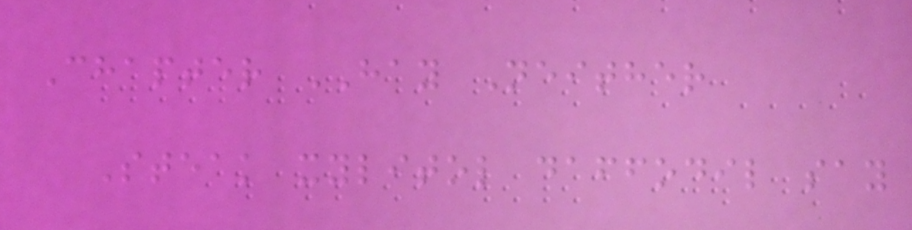Chapter HAY Neither
Steak xylitol daffodil say
